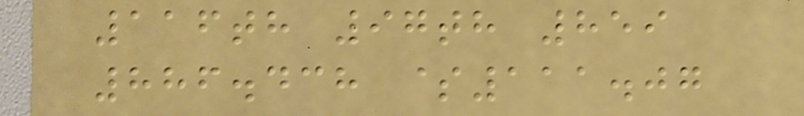116th 97th 859
886.438 $111.07
